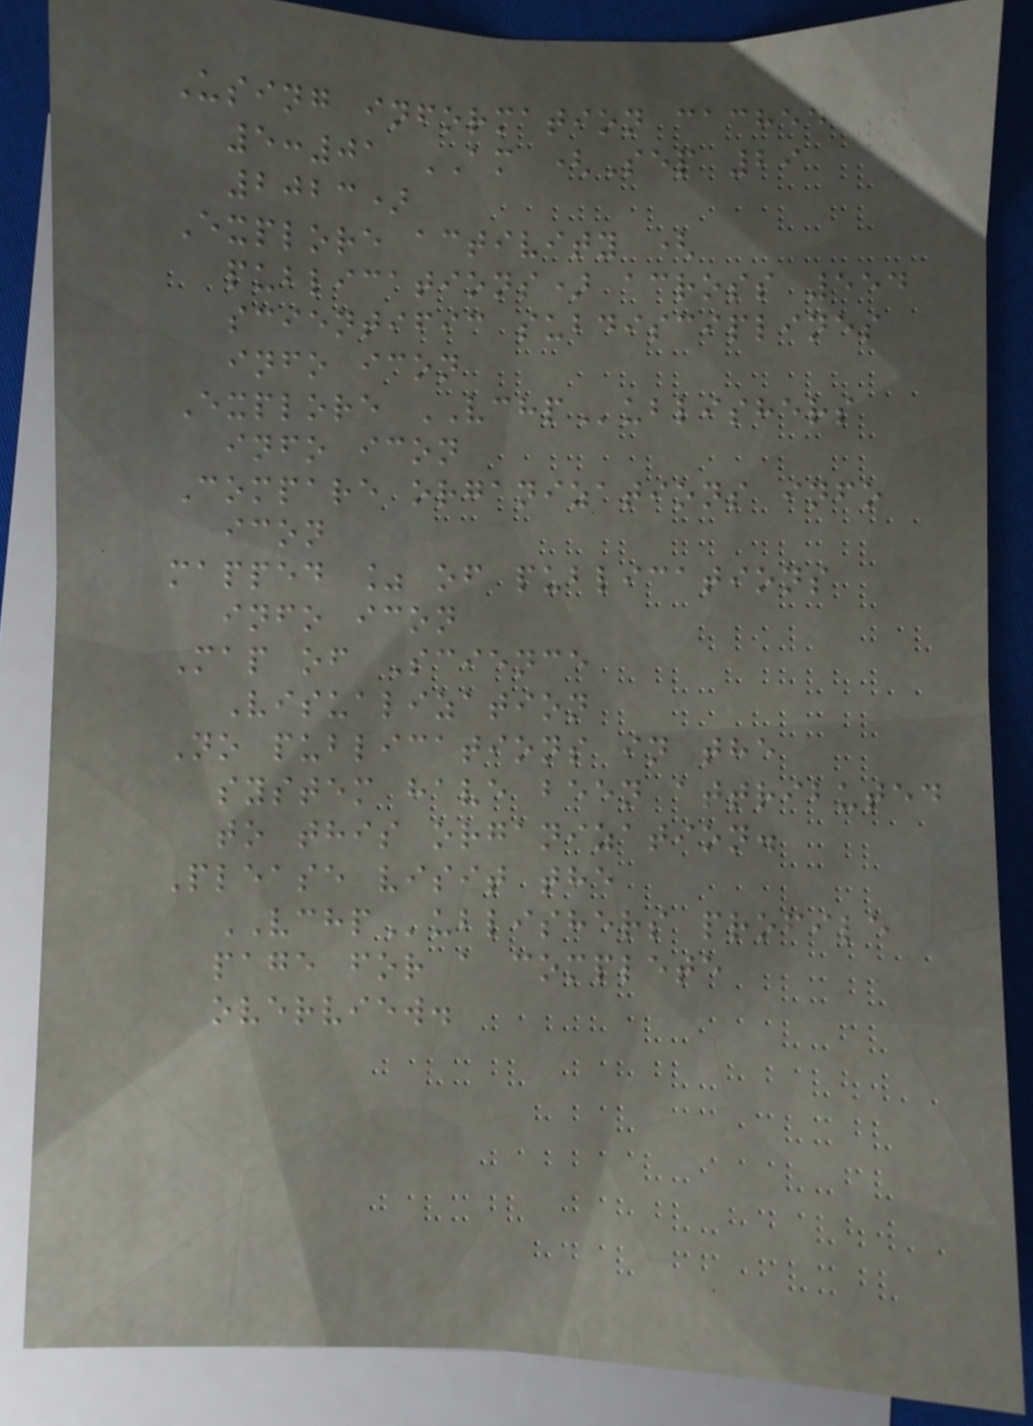Using information cached at
5:01 AM (Sep 29
2023)
Explore activity (
publications) across 554
scientific subdisciplines
info icon
Explore VCHPublishers
info icon
Compare organizations info
icon
mapped % of publications
info icon
Map of Science
Visualization
No publications in the
system have been attributed
to this organization.
Please visit the
VCHPublishers profile
page for a complete
overview.
